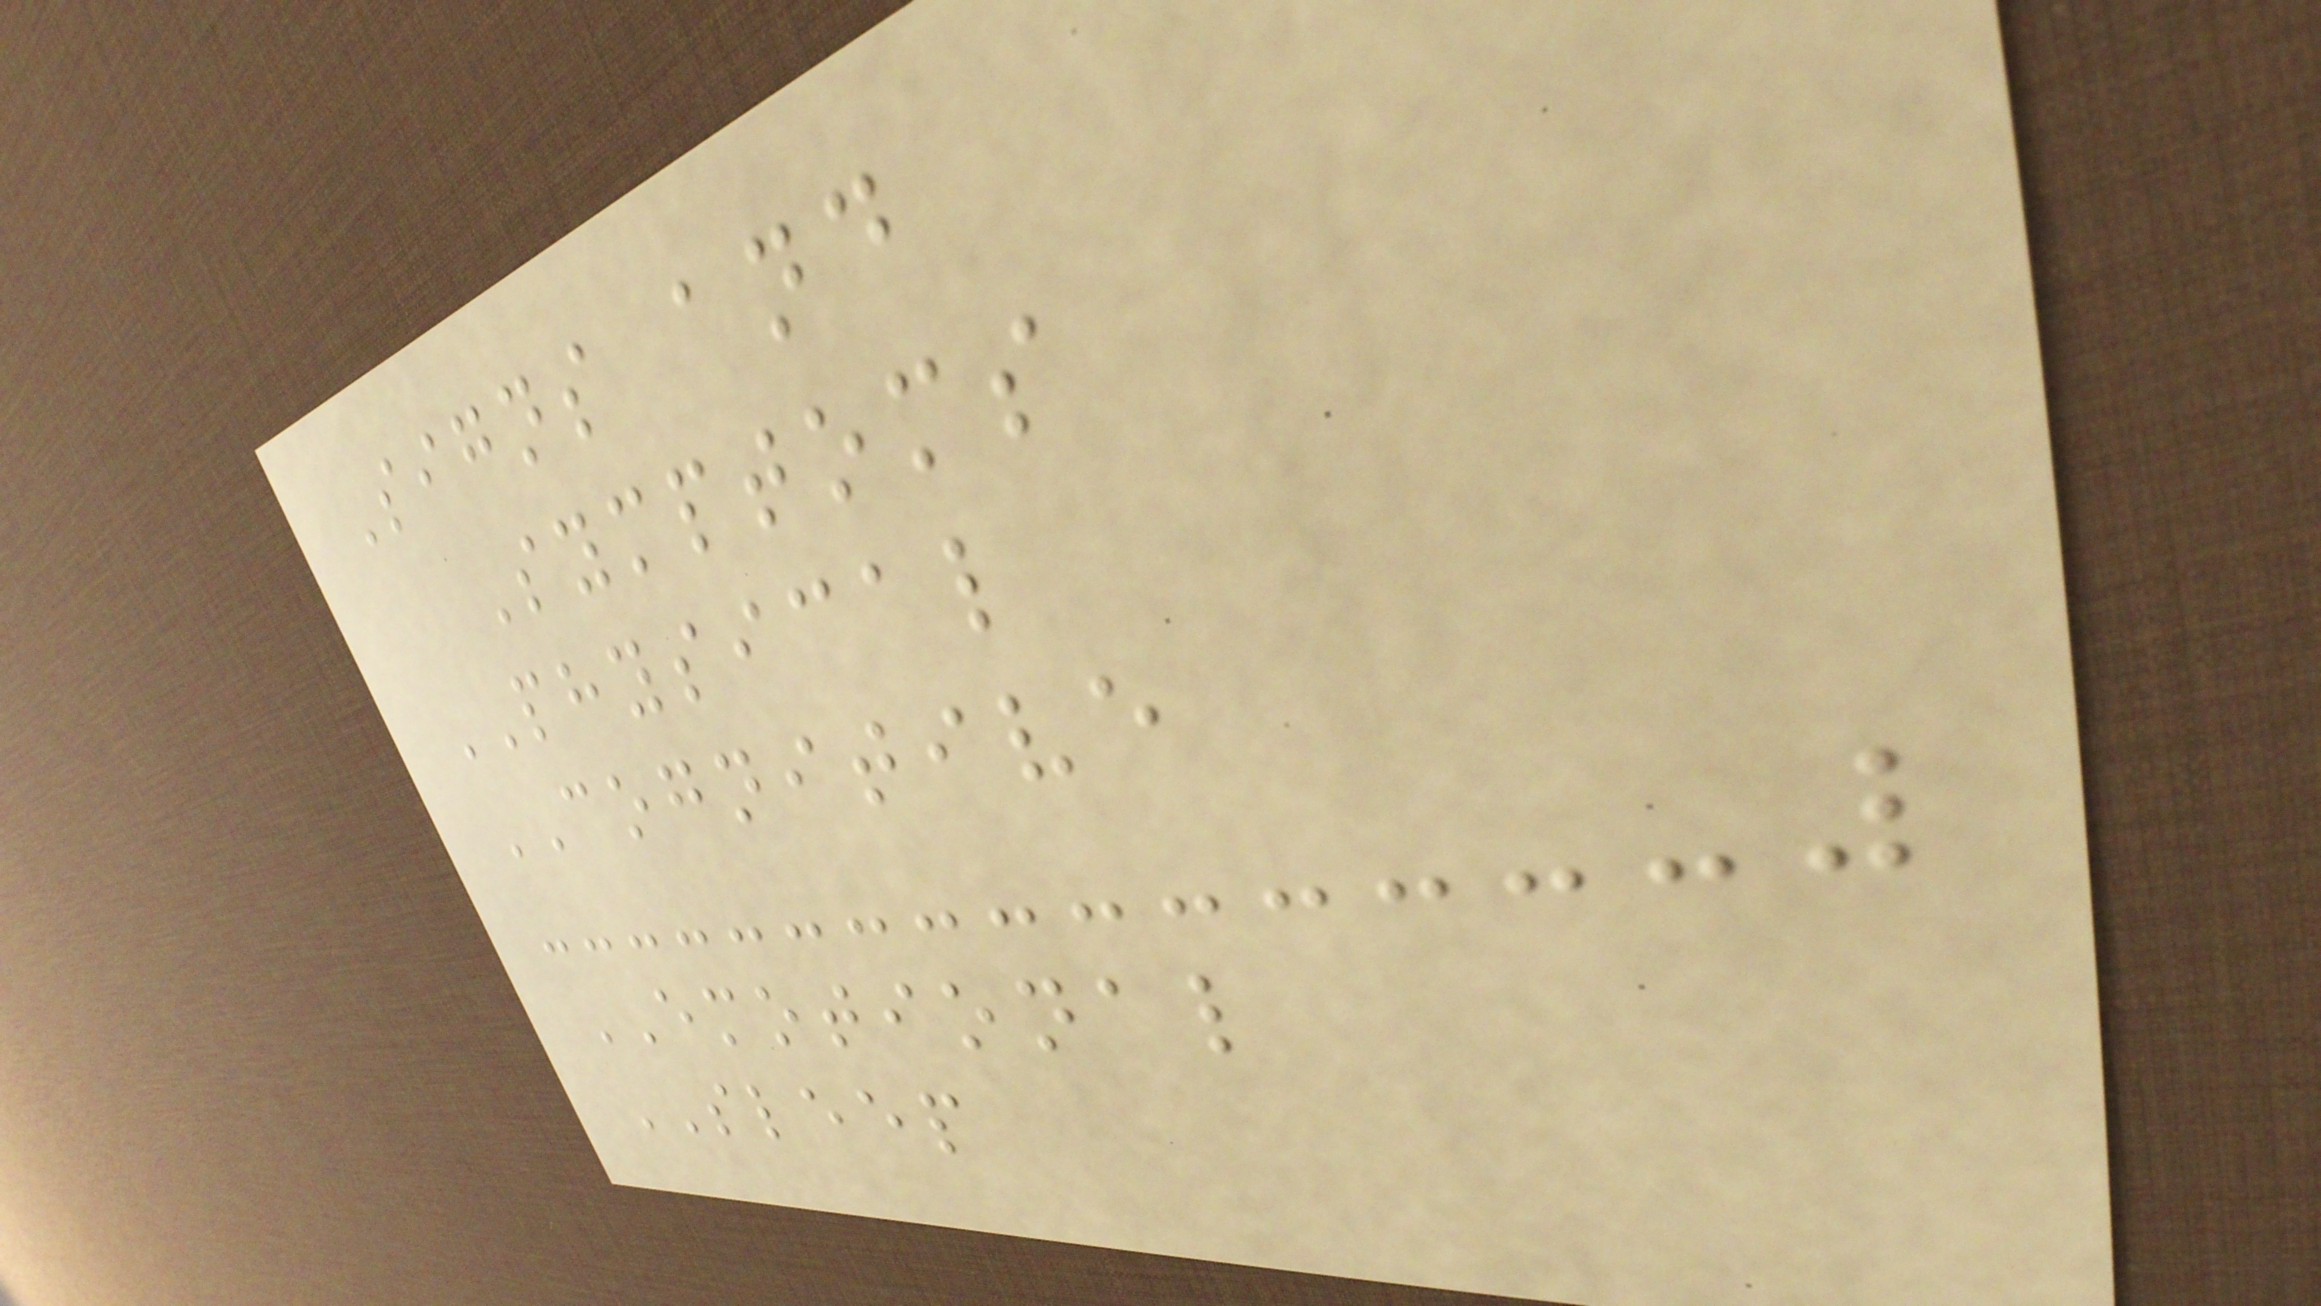Signs and
Symptoms
PHYSICAL
COGNITIVE
EMOTIONAL
SLEEP
